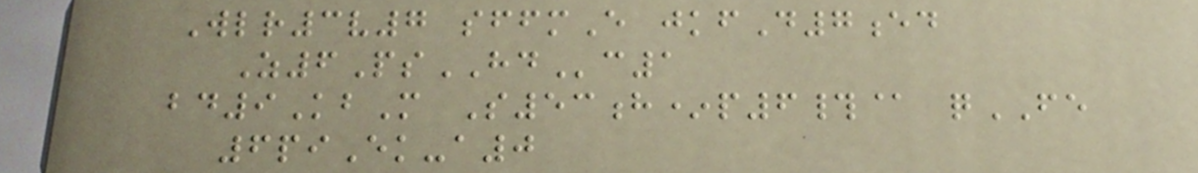Wlr3v7 sffmE jkfD7ed
Z6PsHDc1
bd9KbM S53h*p6#@ qFE
6piEk-a0
